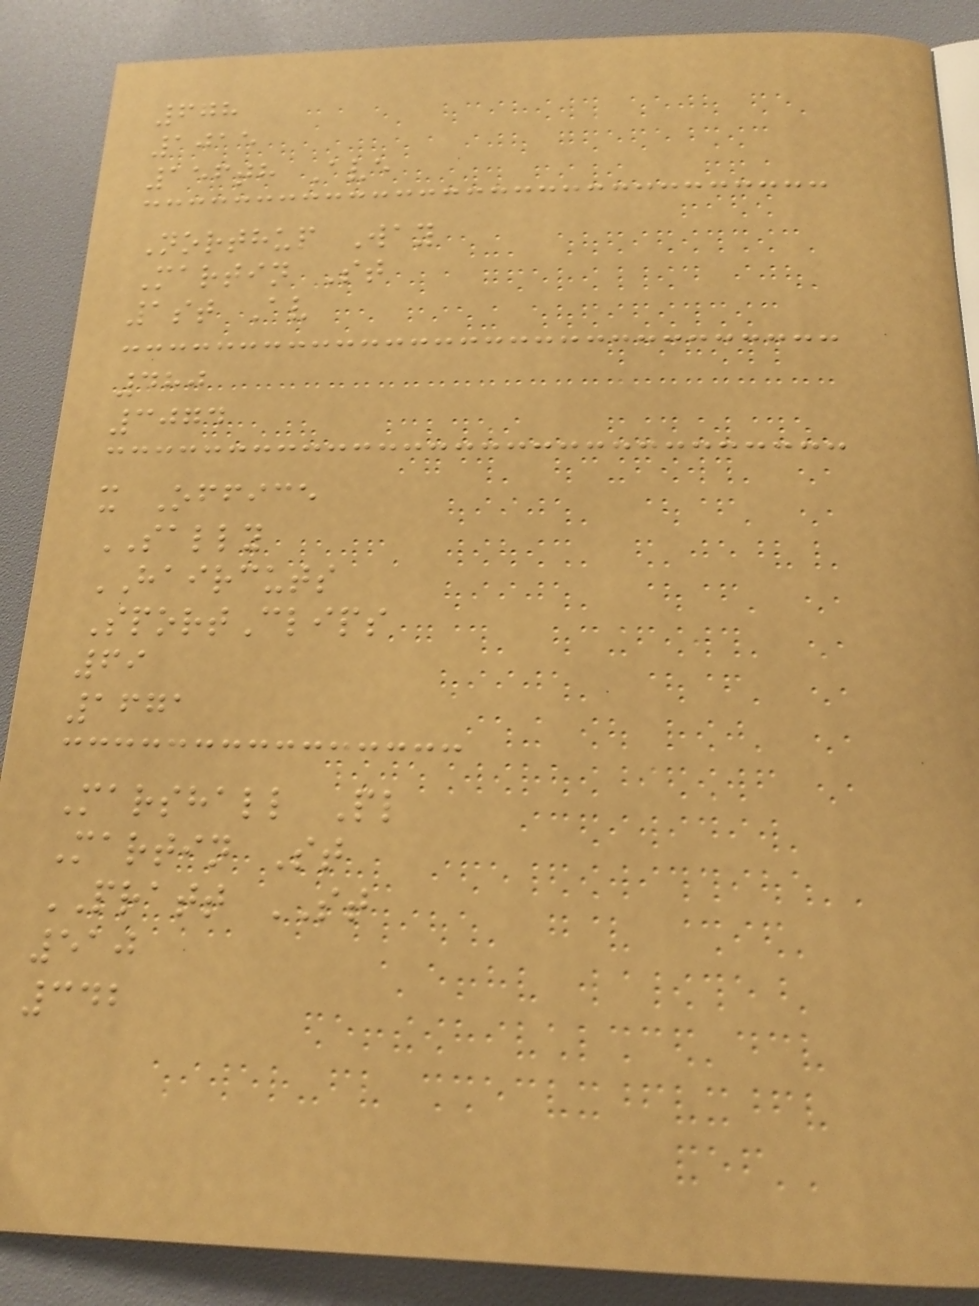678
1015
156th Ave
Northup Way
Martin St
1st Av
480
3074
x Office
SALLY
HAIRCUTS
SportClips
69
1671
Marshall Pl
Martin St
PRATT ST
510
342
